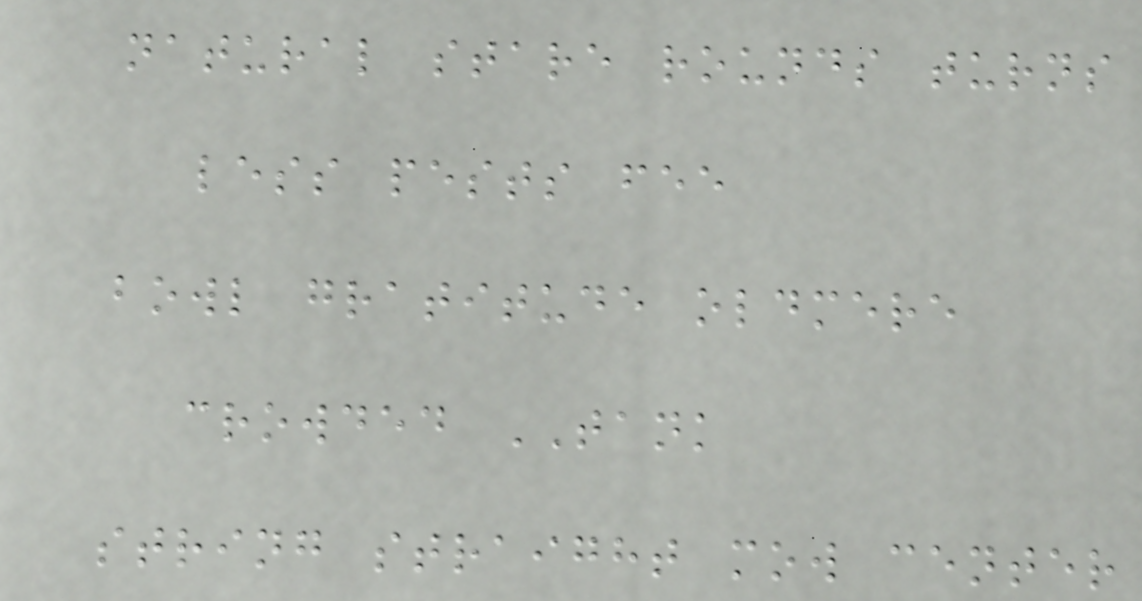natural stare rounds turns
less pests fee
bowl gratitude oldmere
crowded TANK
string straight mow center
